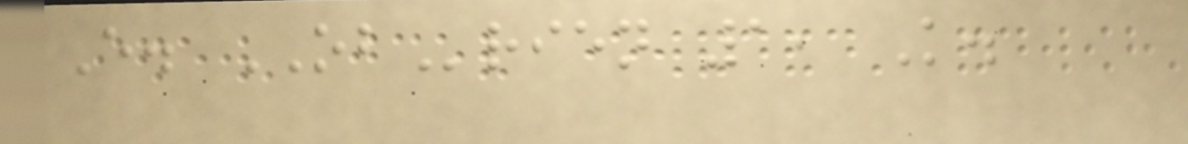E. OBrien 1, K.
